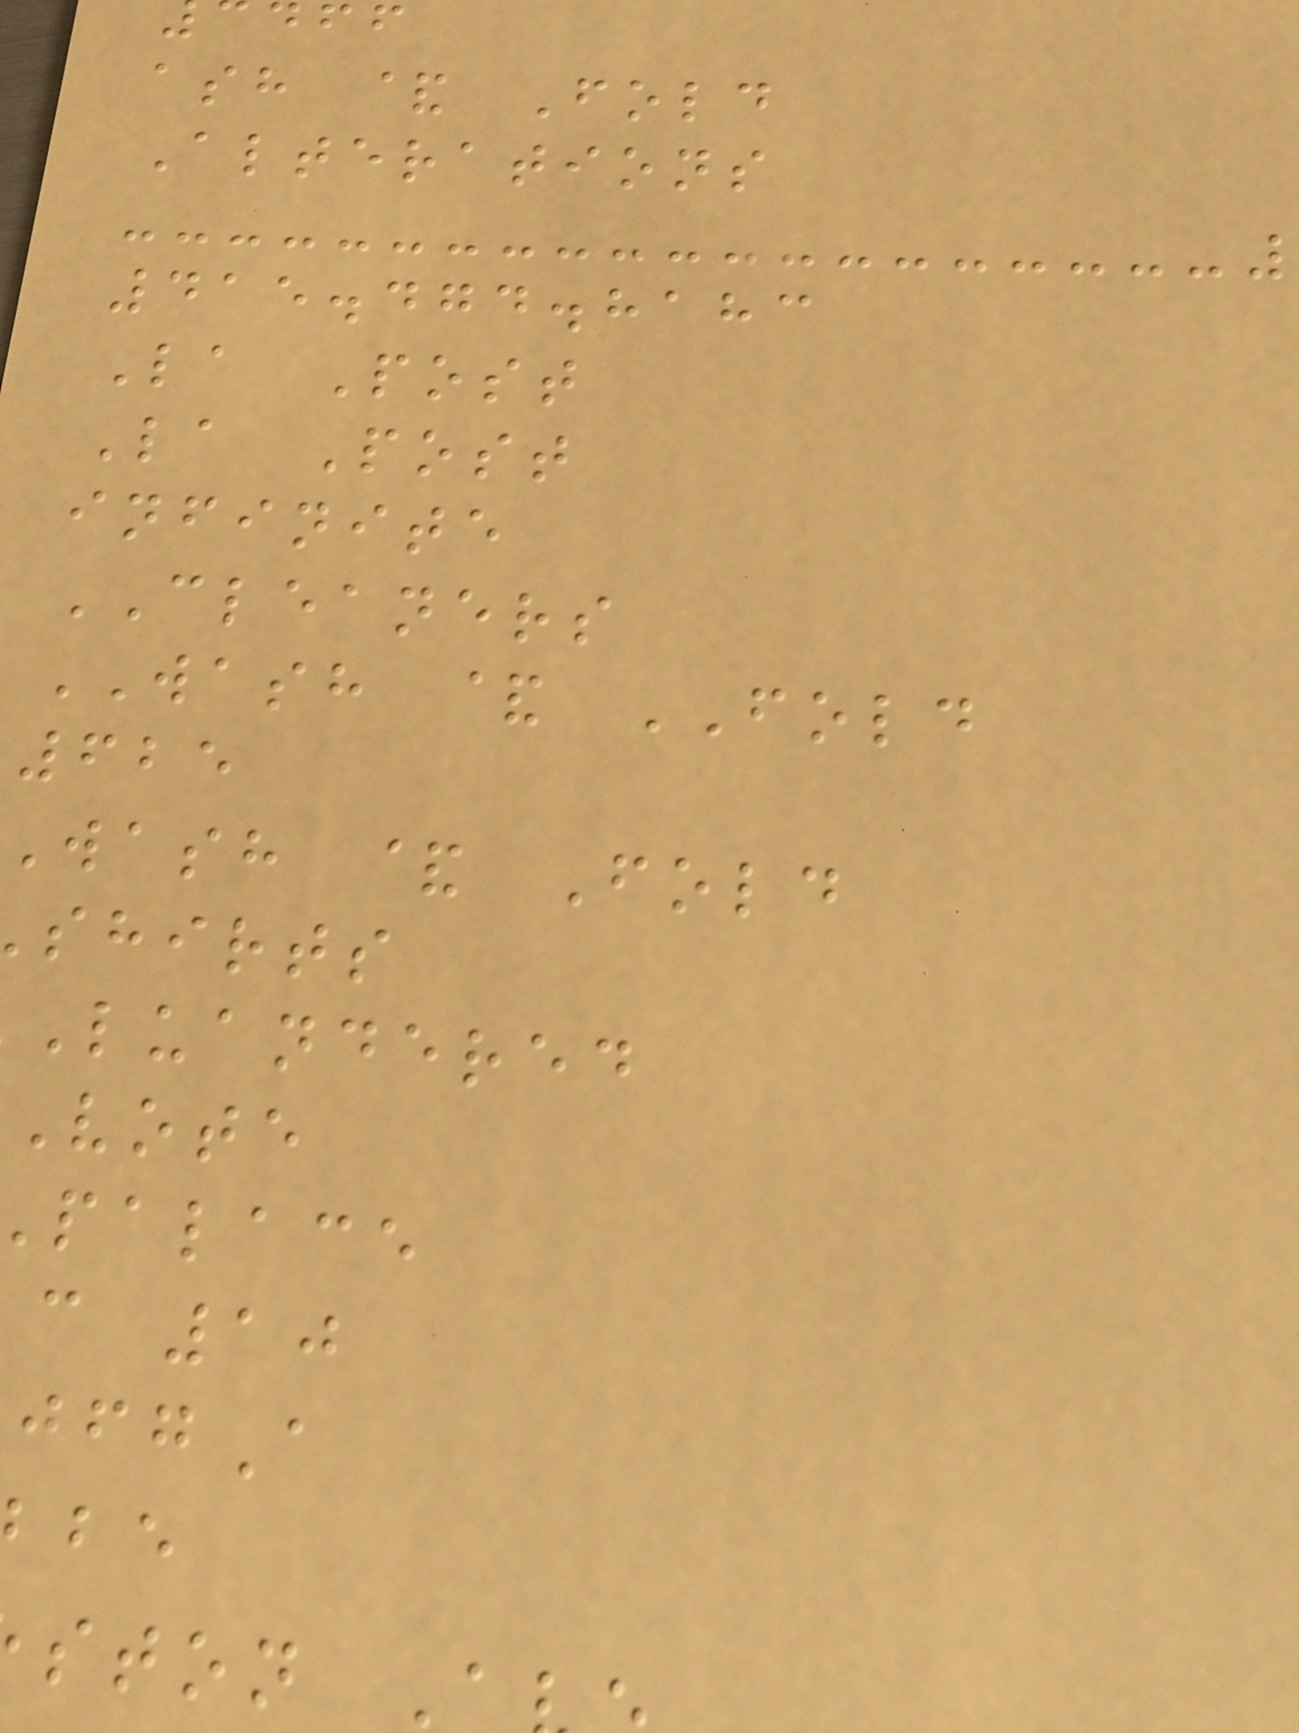ash & Fold
Alterations
415.474.8183
La Post
La Post
infinite
CLEANERS
WASH & FOLD
625
Wash & Fold
shirts
luandered
vote
palace
c 10
ston
